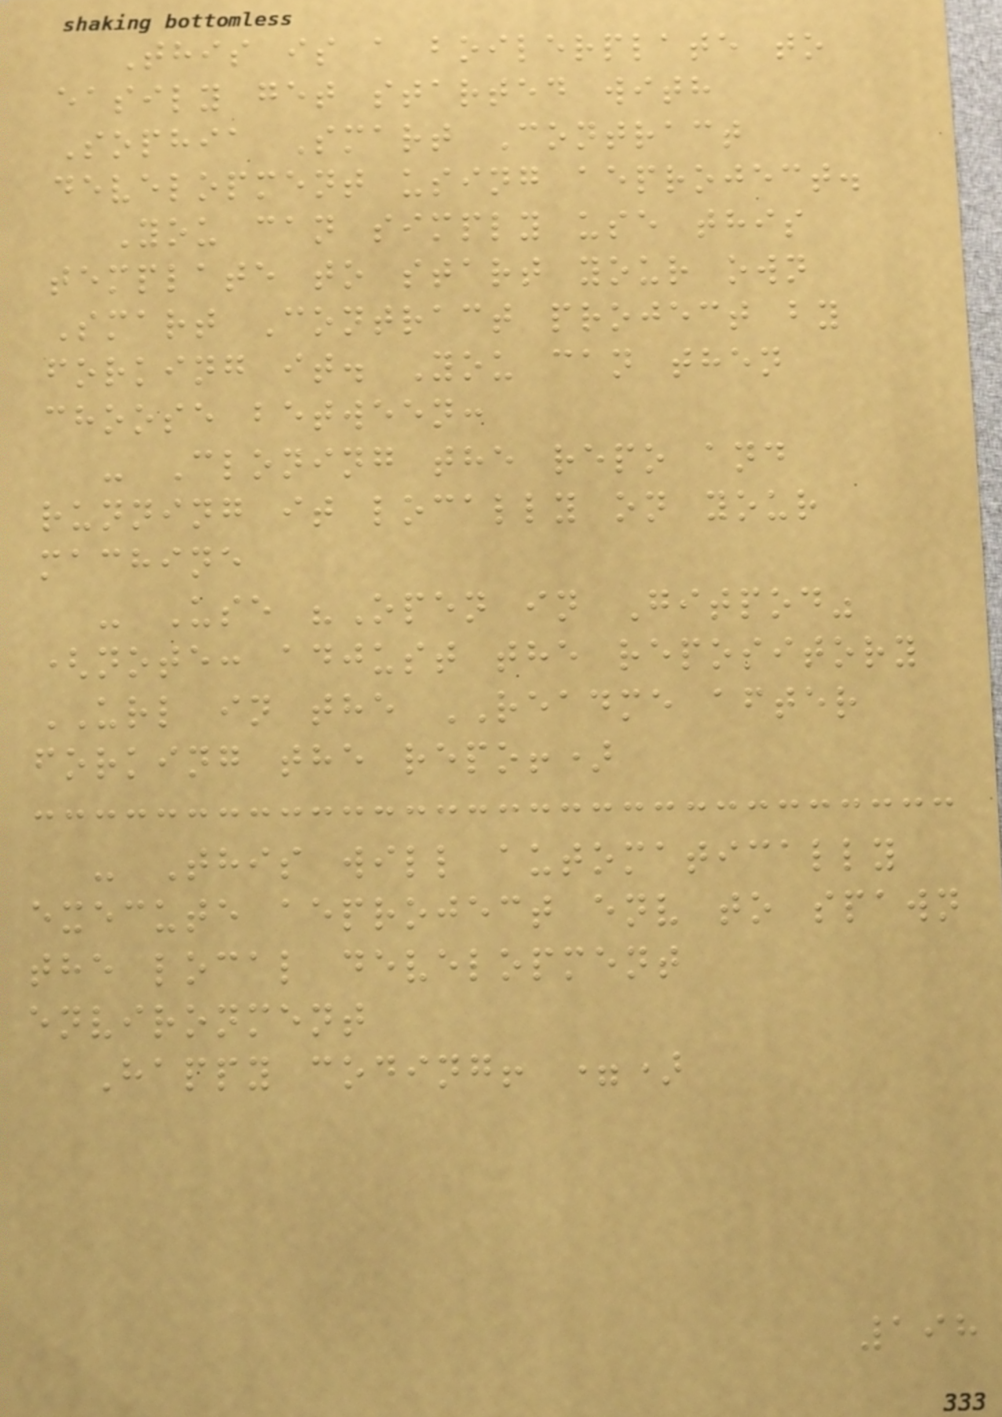This is a boilerplate to
easily get started with
Sophia Smart Contract
development using aeproject.
You can simply use this
template to start your own
Smart Contract project by
forking it. You can then
choose between:
- Cloning the repo and
running it locally on your
machine
- Use "Open in Gitpod"
(note: adjust the repository
URL in the README after
forking the repo!)
- This will automatically
execute aeproject env to spawn
the local development
environment
Happy coding! =)
198
